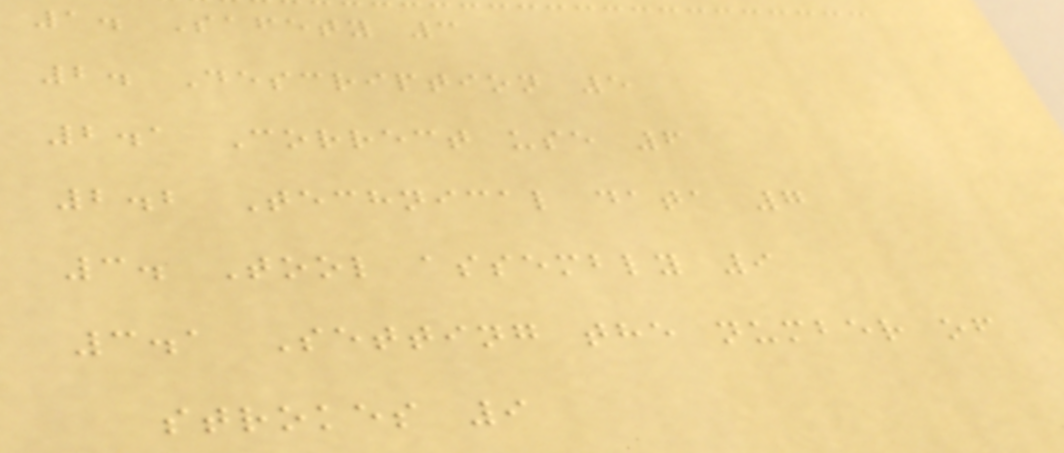1. Safety 3
2. Description 5
2.1 Correct use 6
2.2 Technical data 7
3. Tool assembly 9
3.1 Setting the number of
strokes 9
